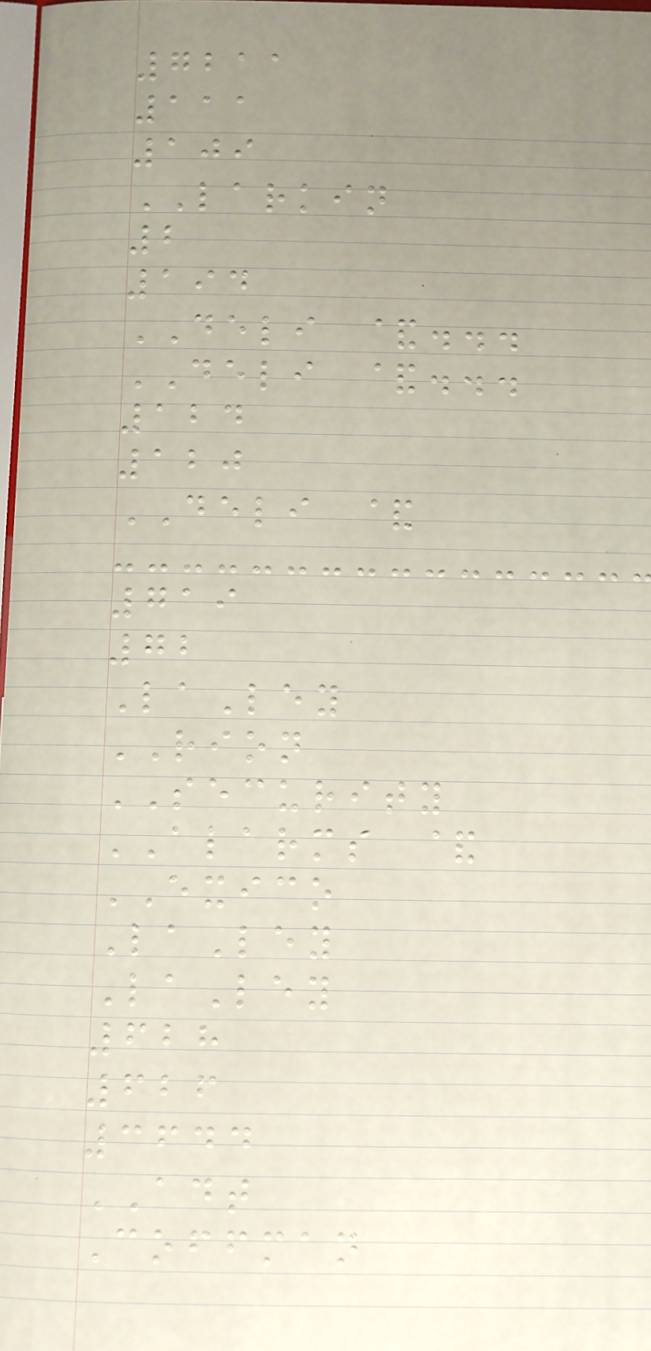7211
111
109
LARKIN
2
194
DELI &...
DELI &...
124
120
DELI &
719
72
LaLey
RION
SECURITY
ALARMS &
EXICO
LaLey
LaLey
628
626
3644
ADT
Coffman
